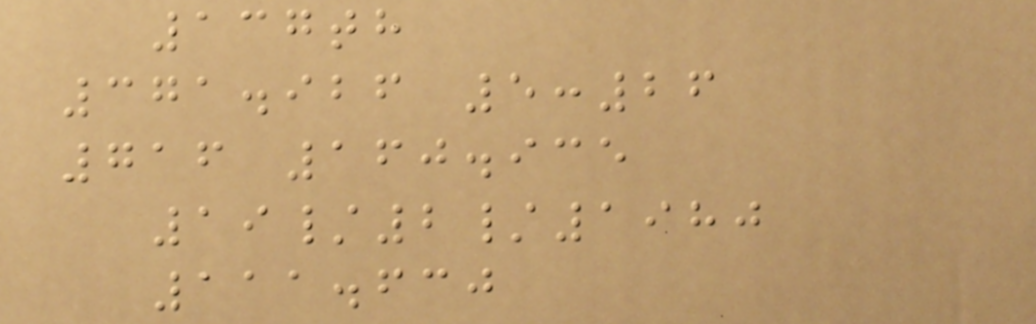137th
371.926 5:26
716 160.935
19/2/1980
111.630
